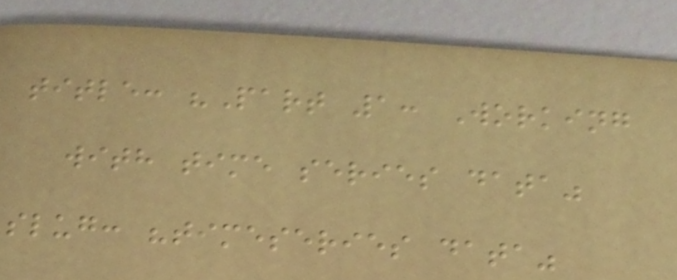title: "Part 1: Working
with time series data"
slug: "timeseries data"
